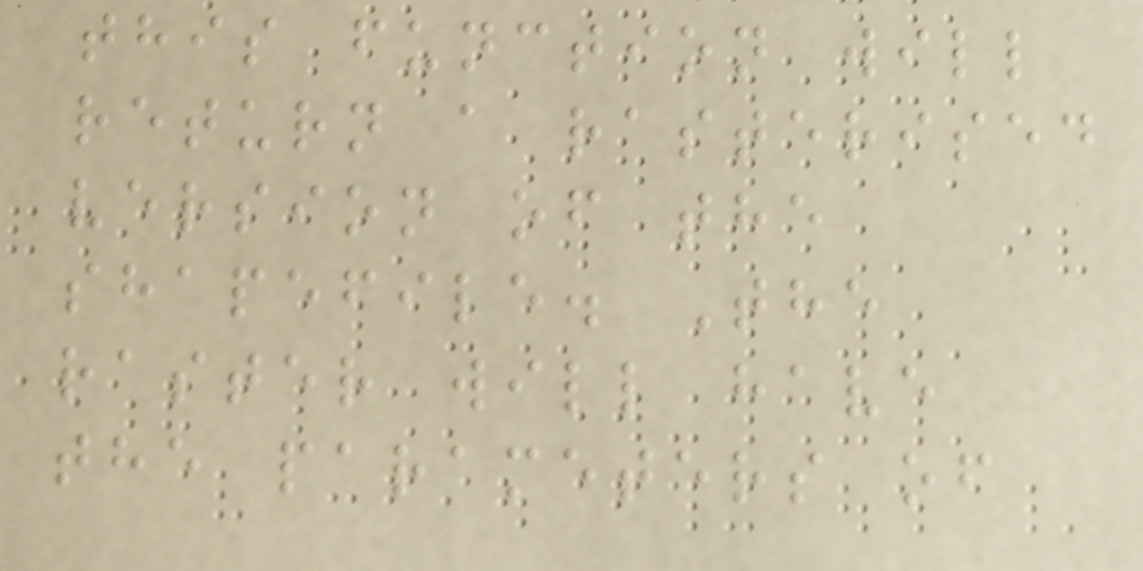this function will
return a rasterised
version of the
shapefile. The
raster will have
the parameters of
